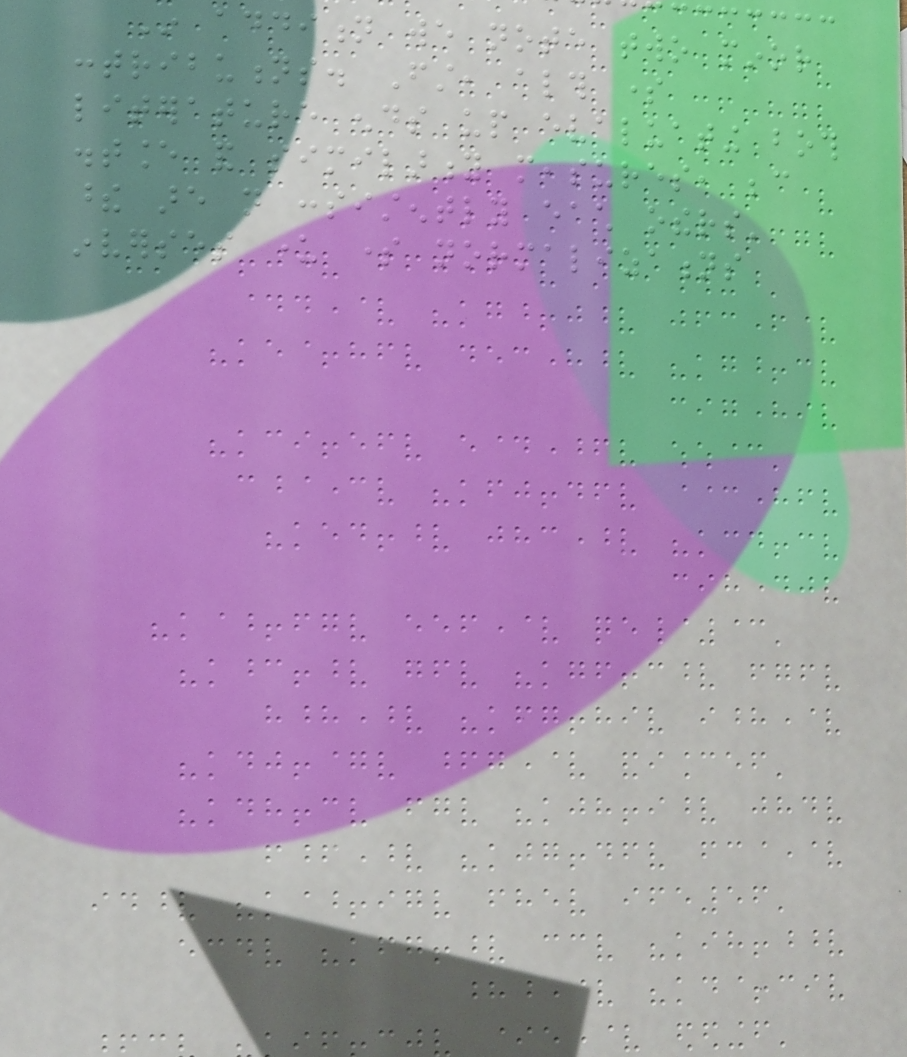In addition we note two minor
contributions. First, although some
literature ends up evaluating both
distance and similarity measures, because
these are not consistently each others'
inverses under some normalizations
